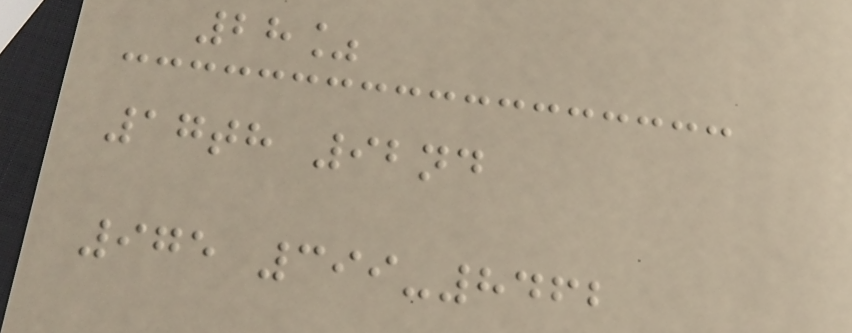28%
17th 92nd
975 399-8462
